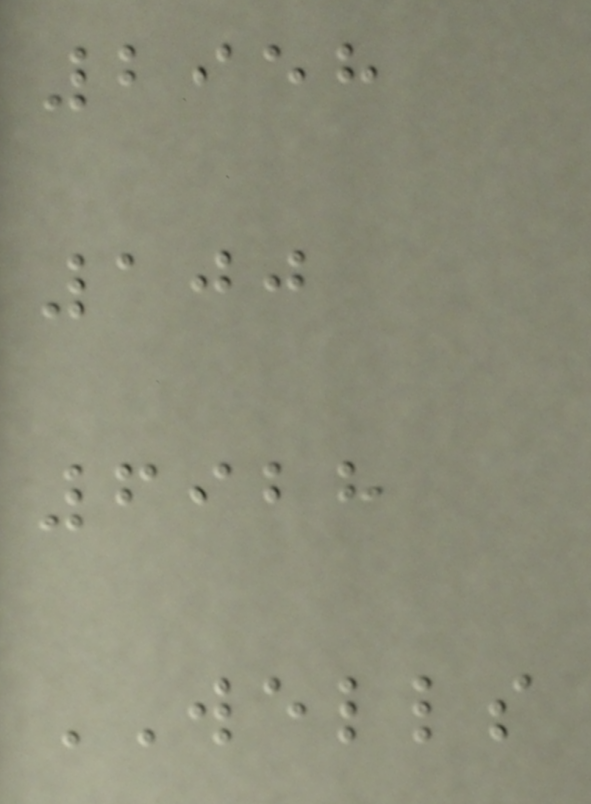2958
100
6928
WELLS
